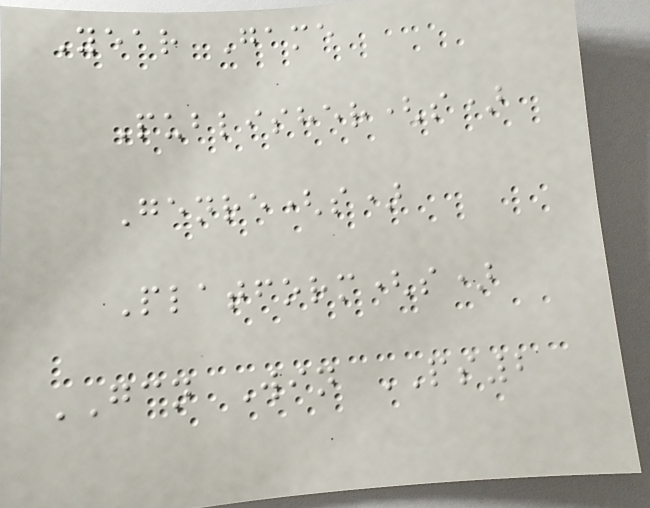Year Game
Publisher(s)
Genre(s)
Platform(s)
GCN Win PS2
